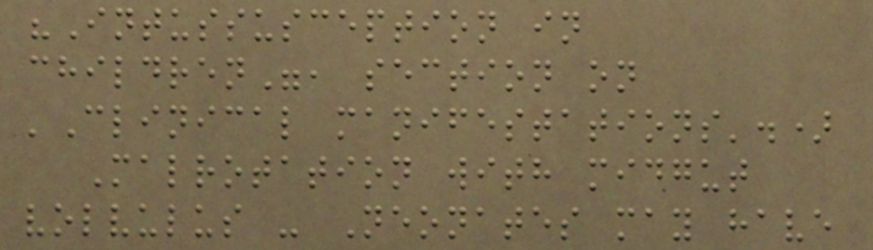"Intussusception in
children", section on
'Clinical manifestations'.)
Malrotation with midgut
volvulus - Neonates may have
